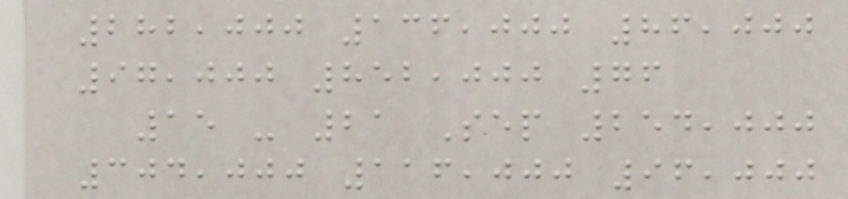282,000 136,000 86,000
97,000 852,000 76
15 - 21 Sep 254,000
304,000 116,000 96,000
